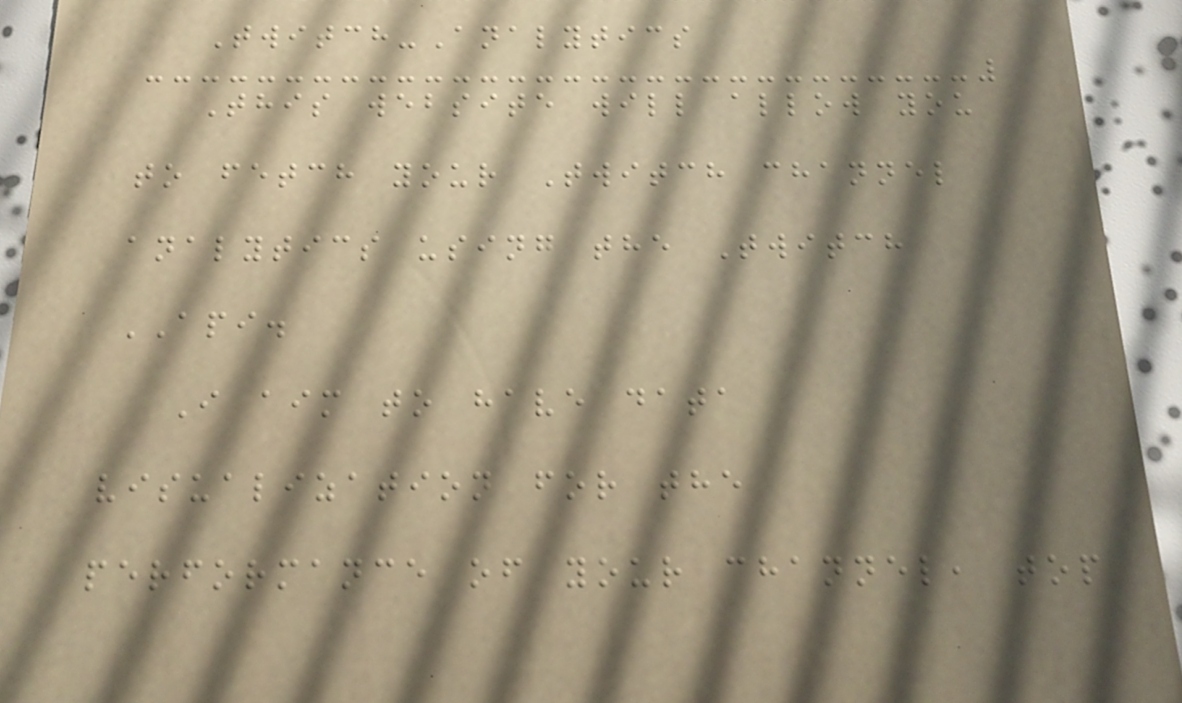Twitch-Analytics
This website will allow you
to fetch your Twitch channel
analytics using the Twitch
API.
I aim to have data
visualization for the
performance of your channel, top
